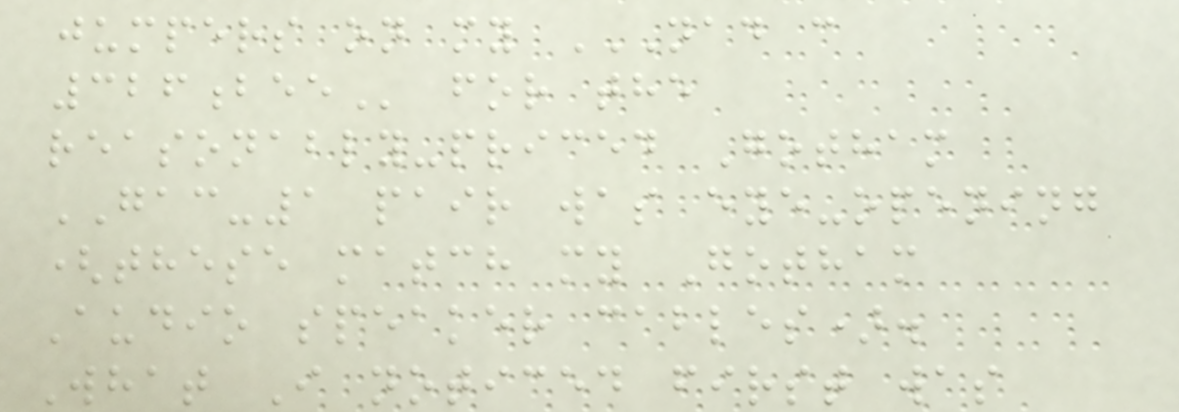jumpers on my NAD C
326BEE for the
reasonably-priced Gotham
GAC-1 pair was eye-opening
(these match my Gotham
Audio speaker cables).
What I noticed first was
